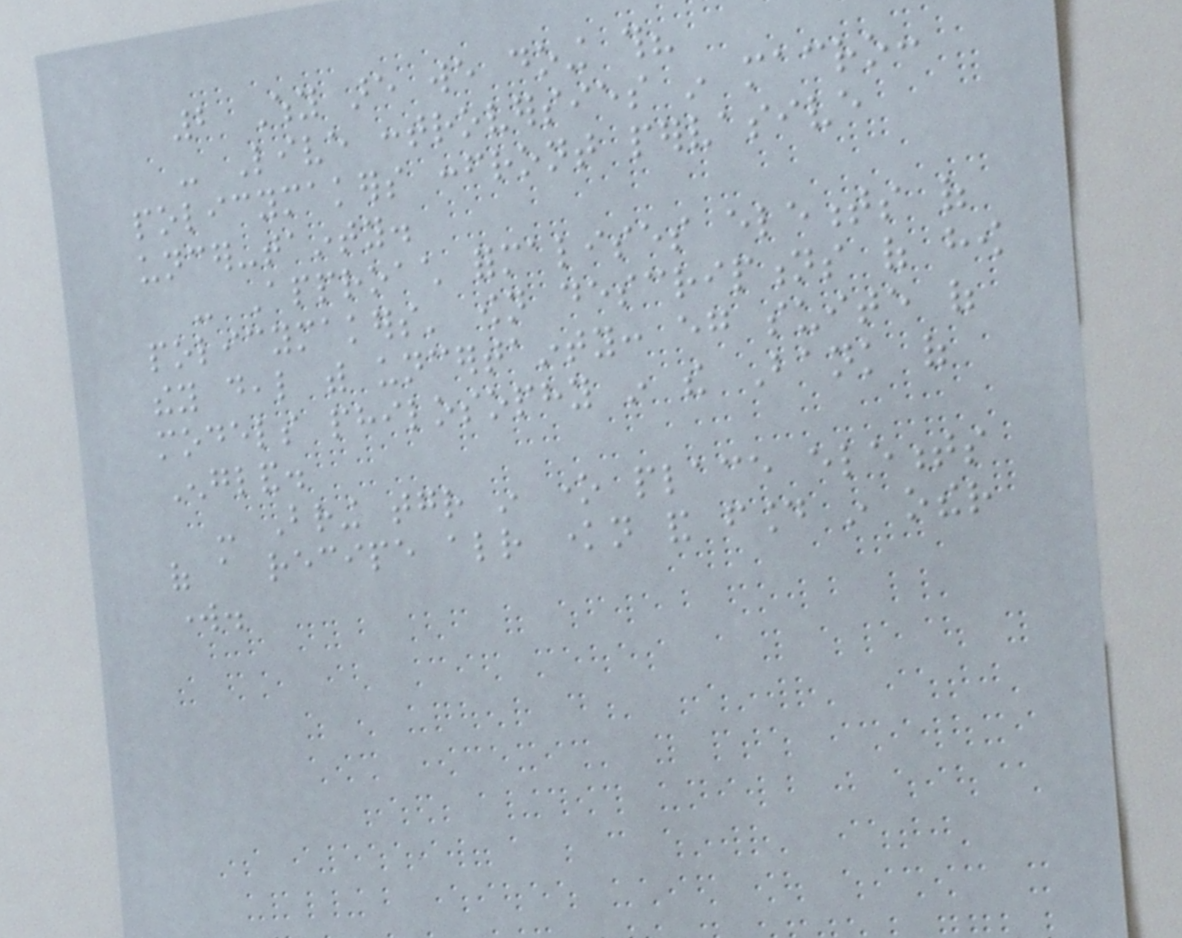2 Why are we doing this?
- Live controversies in macro:
policymakers confront pervasive
uncer-tainty.
- Approach formalises elements of
policymakers' own descriptions of how
they deal with uncertainty: eg suite of
models philosophy in the Bank of
England.
- Bring together in one place elements
of a recipe already known and found in other
work.
